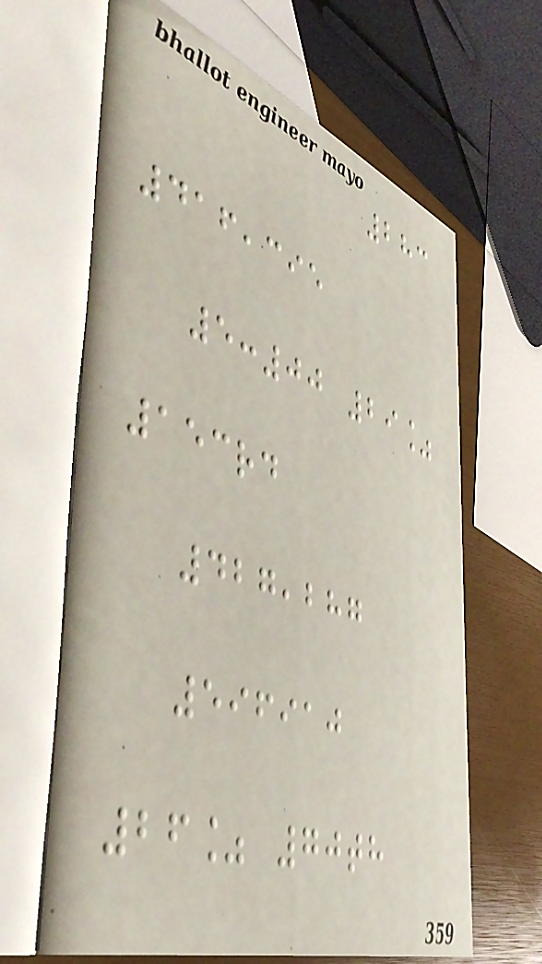283
416,395
5:00 29%
153rd
427,287
596910
26% 70th
